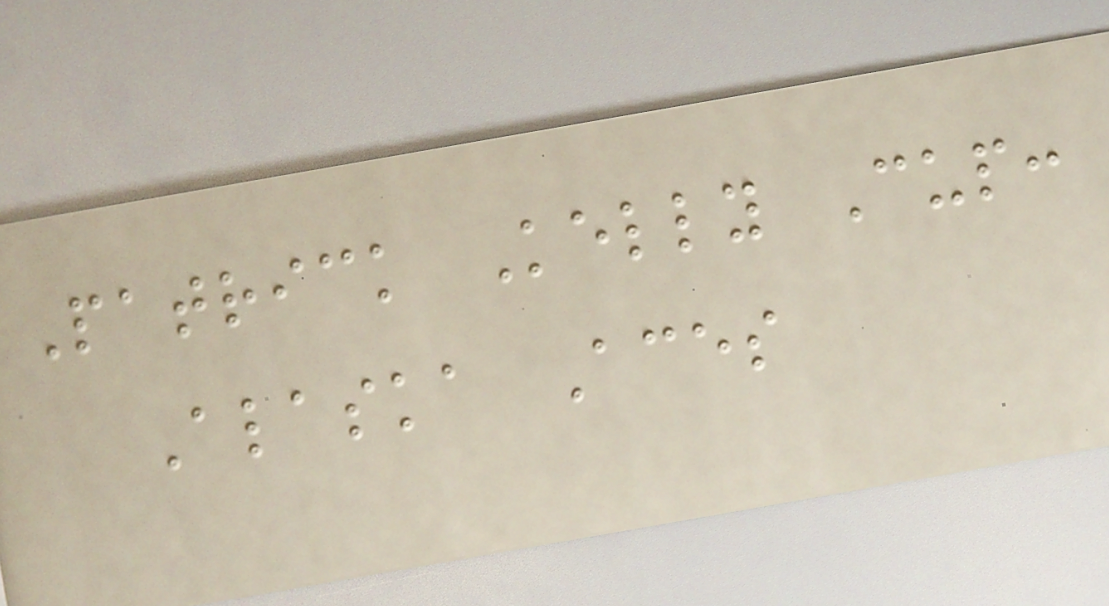Patrick Kelly Cup:
Alaska Aces
